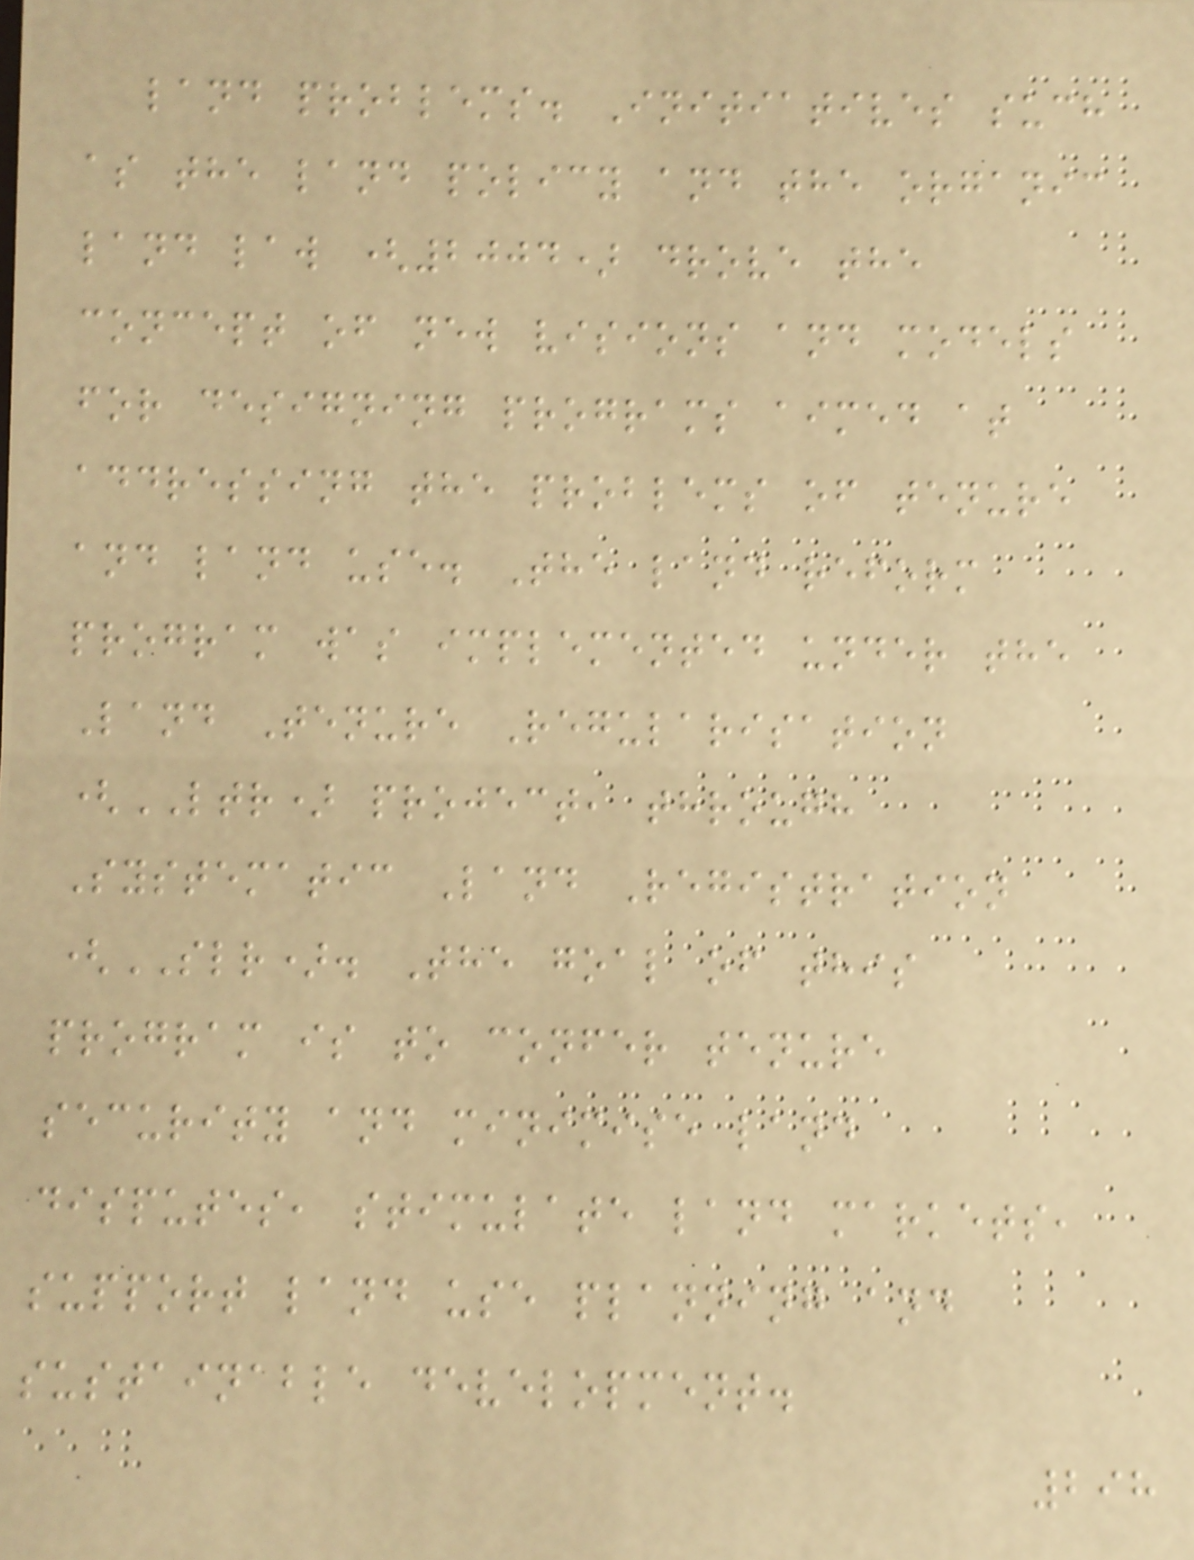land problems. Initiatives such
as the land policy and the organic
land law (2004) drove the
concept of new visions and models
for designing programs aimed at
addressing the problems of tenure
and land use. The land reform
program was implemented under the
Land Tenure Regularisation
(LTR) project, through
Systematic Land Registration
(SLR). The goal of this
program is to confer tenure
security and minimise land
disputes, stimulate land markets,
support land use planning and
sustainable development.
298
